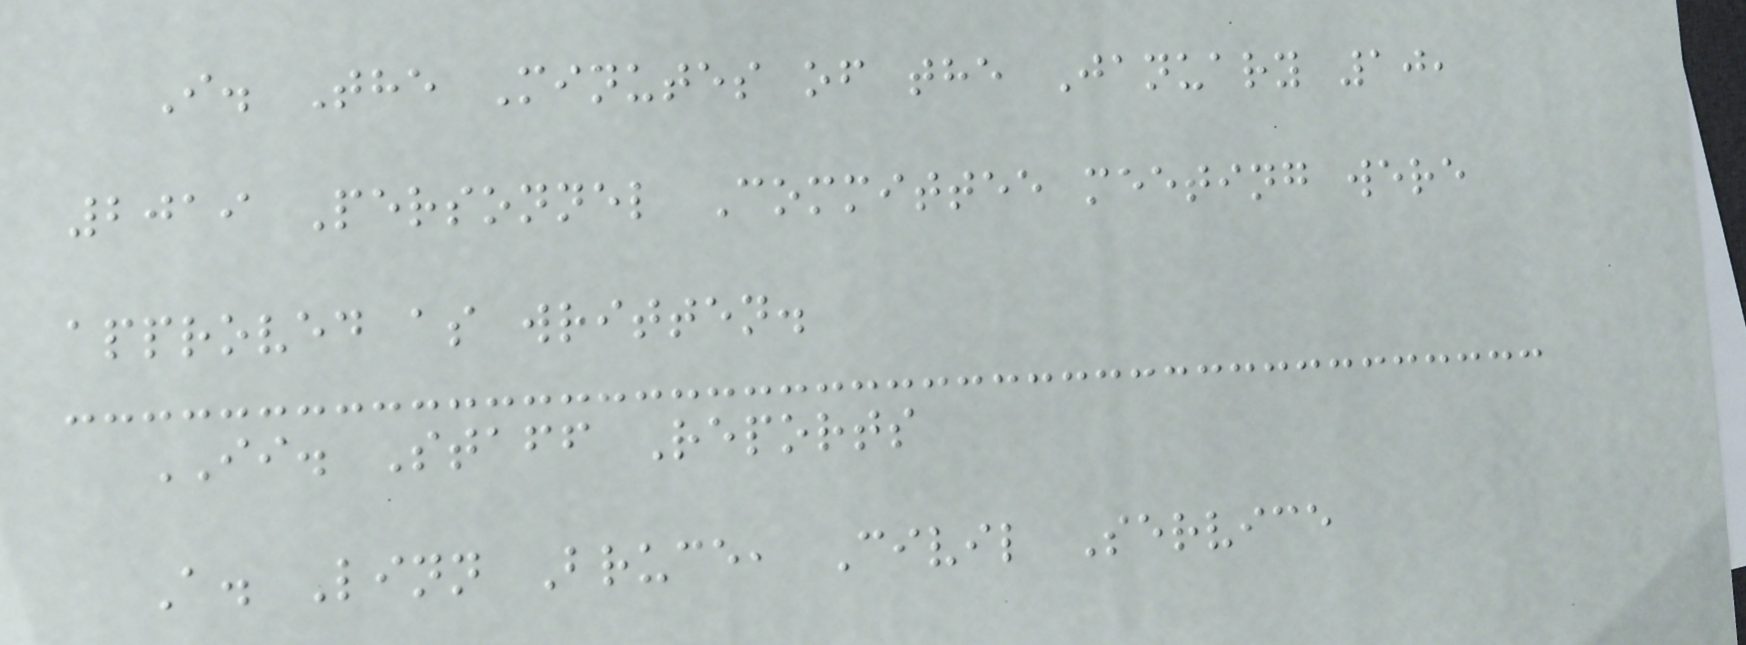I. The Minutes of the January 10,
2019 Personnel Committee meeting were
approved as written.
II. Staff Reports
A. Linn Bruce, Civil Service
